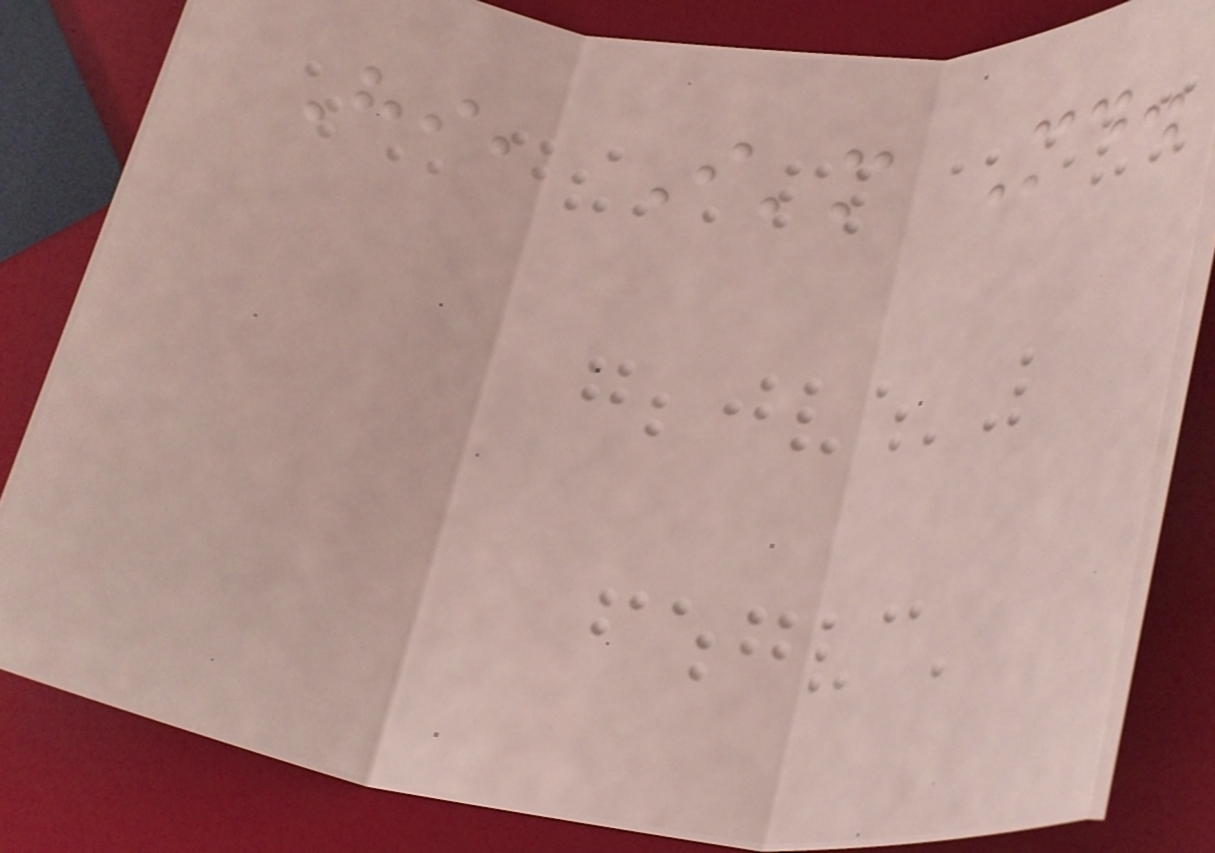Hi, I'm Md.
